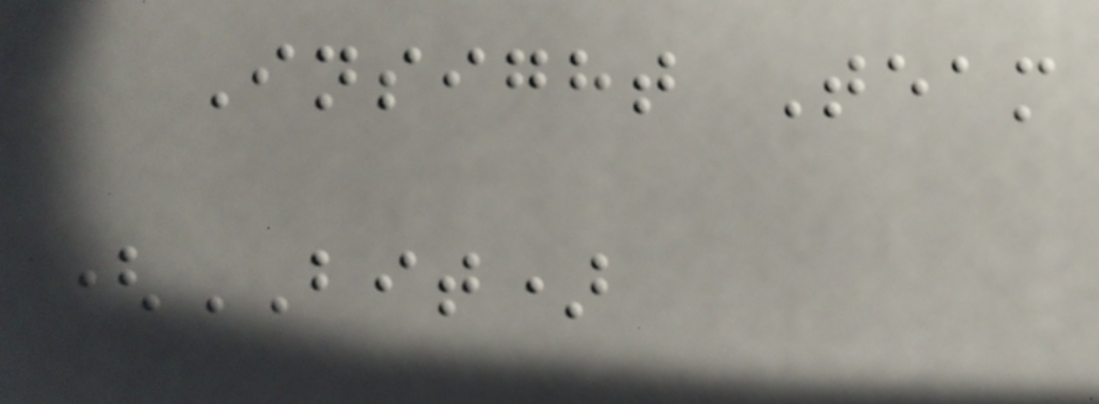Insight Team
(BIT)
